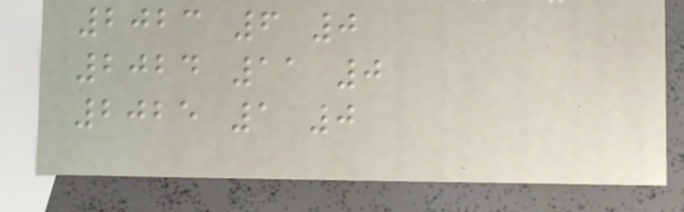2023 6 0
2024 11 0
2025 1 0
